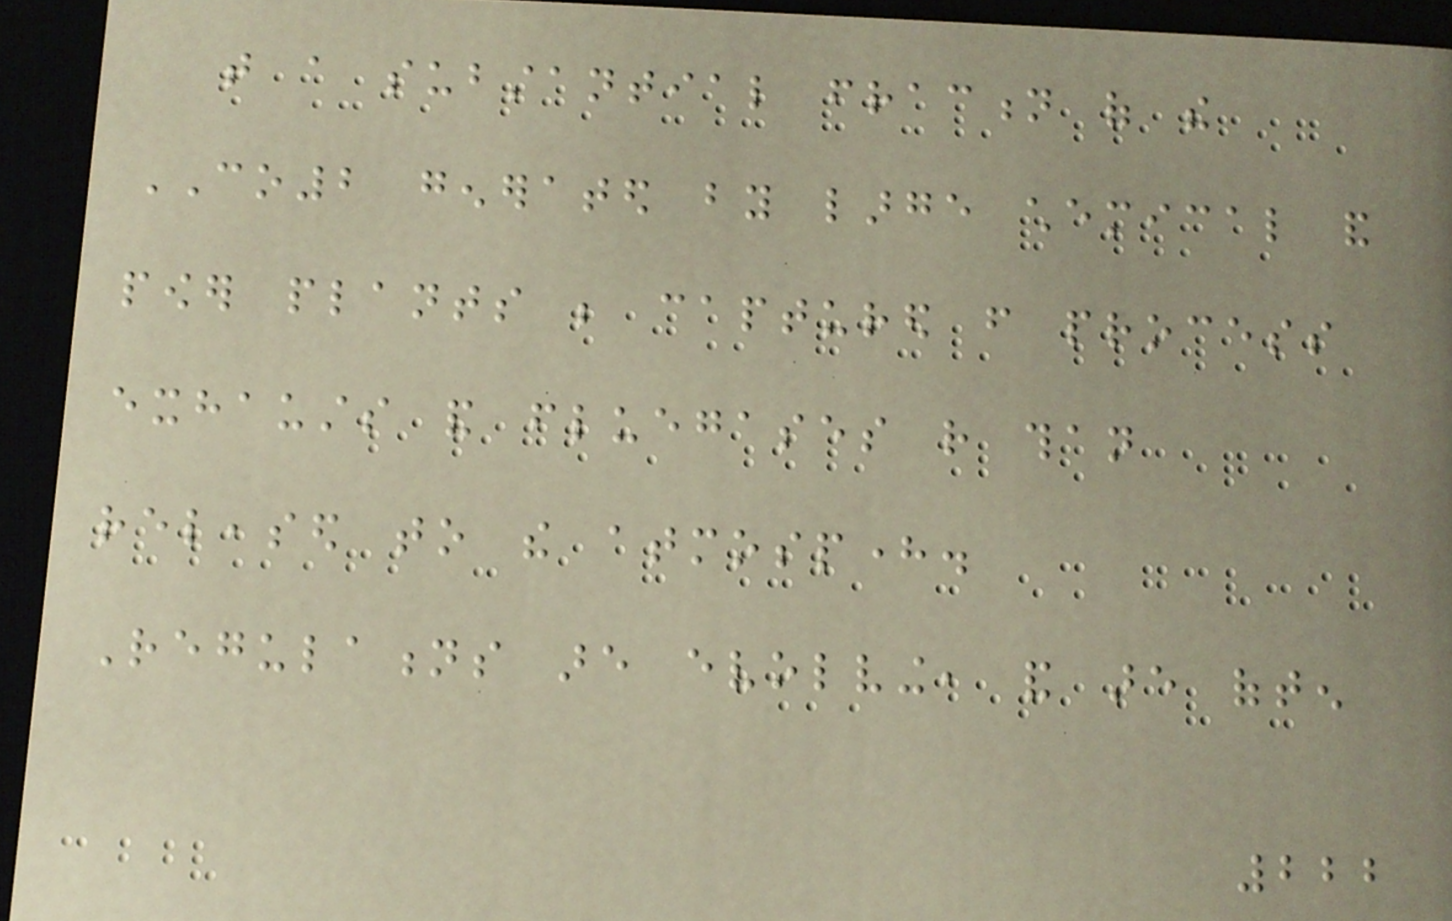that a substantial fraction of the
CO2 generated by large chemical and
power plants be captured from process
exhausts and fluegases rather than
released to the atmosphere.
Regulations are evolving, and are often
222
